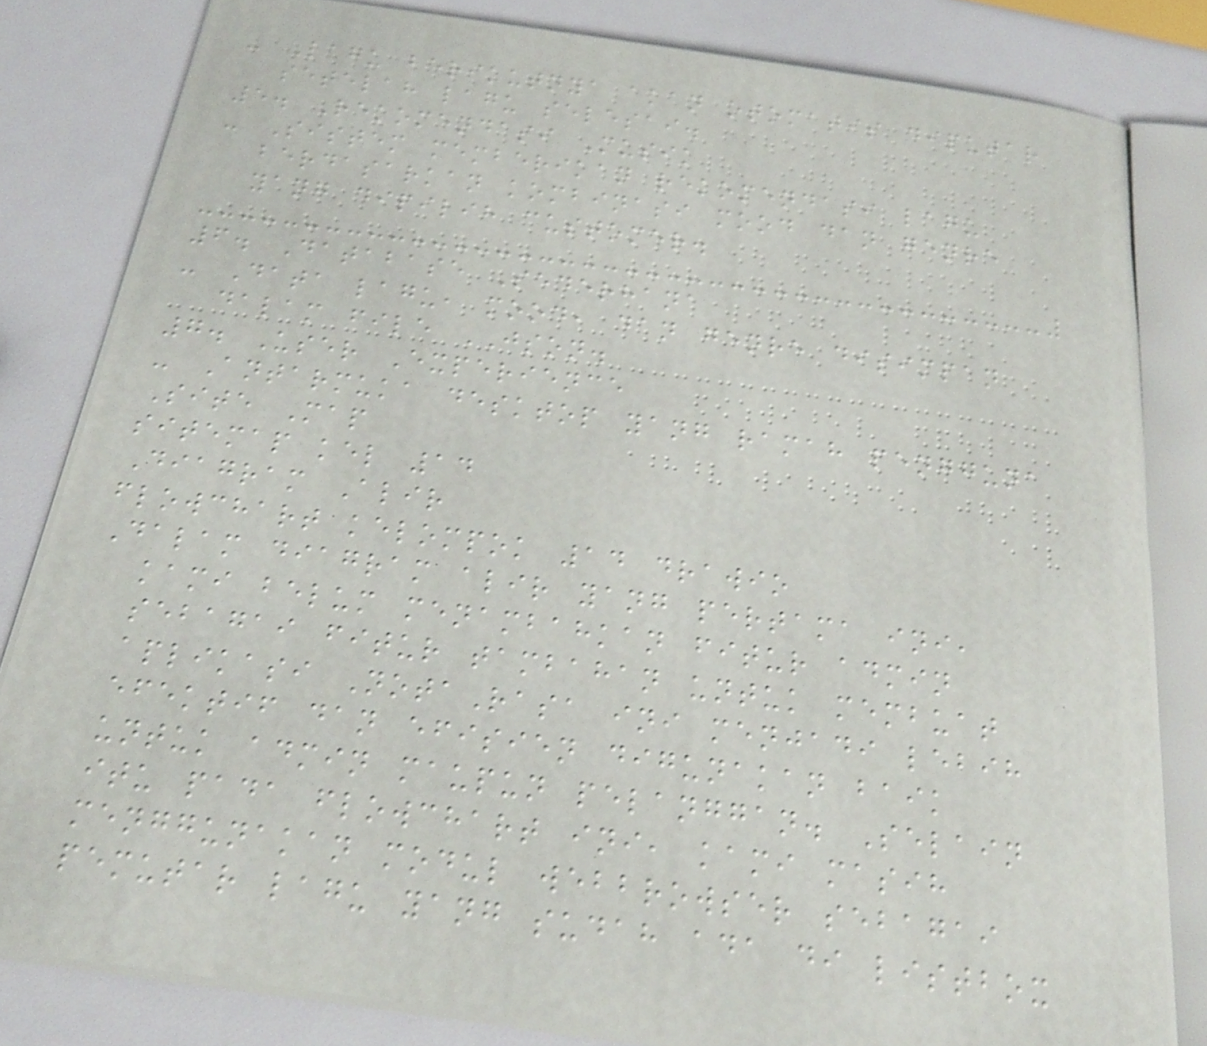- Lagu berikutnya akan otomatis diputar
setelah lagu selesai.
5. Rekomendasi Musik
- Sistem memberikan rekomendasi lagu
berdasarkan kombinasi mood dan genre
yang dipilih customer.
6. Database Sederhana
- Data lagu, mood, dan genre disimpan
dalam file JSON.
7. User Experience
- Antarmuka desktop yang ramah pengguna
Site Map
sitemap kel 14
Diagram Alir
flowchart kelompok 14 drawio
Dalam diagram alir yang pertama ini,
kami belum menambahkan fitur admin
sebagai fitur tambahan untuk membuat
aplikasi NotaRasa ini menjadi lebih
efektif dan efisien digunakan baik
untuk admin maupun pelanggan. Selain
itu pada flowchart ini, kami masih
menggunakan modul webbrowser sebagai
pemutar lagu yang sudah ada di listbox
